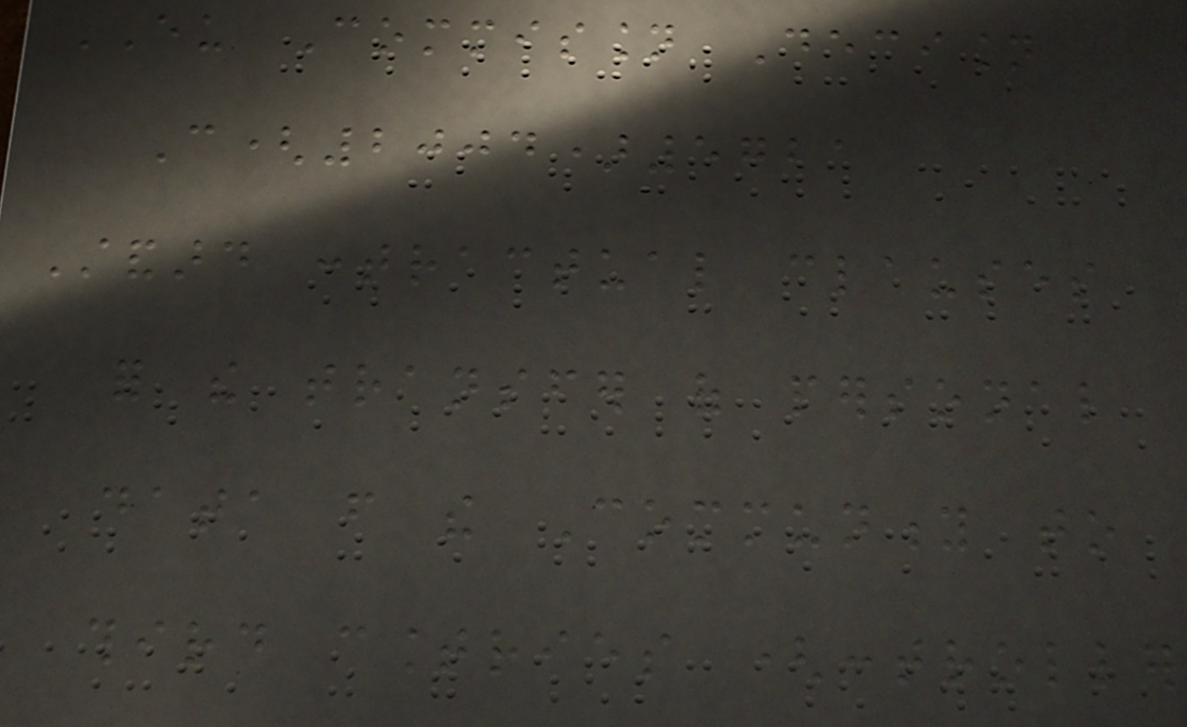EU Commission Decision
C(2004)5721
Standard contractual clauses
for the transfer of personal
data from the Community to
third countries (controller
